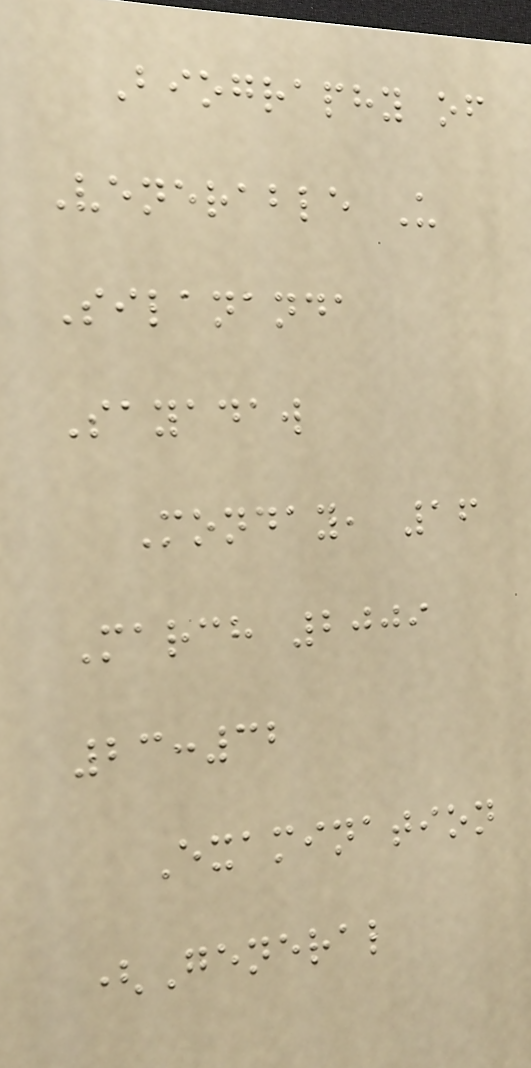Biography of
Venerable U
Silananda
Sayadaw
Monday, 16
March 2009
23:32
Examination
(General
